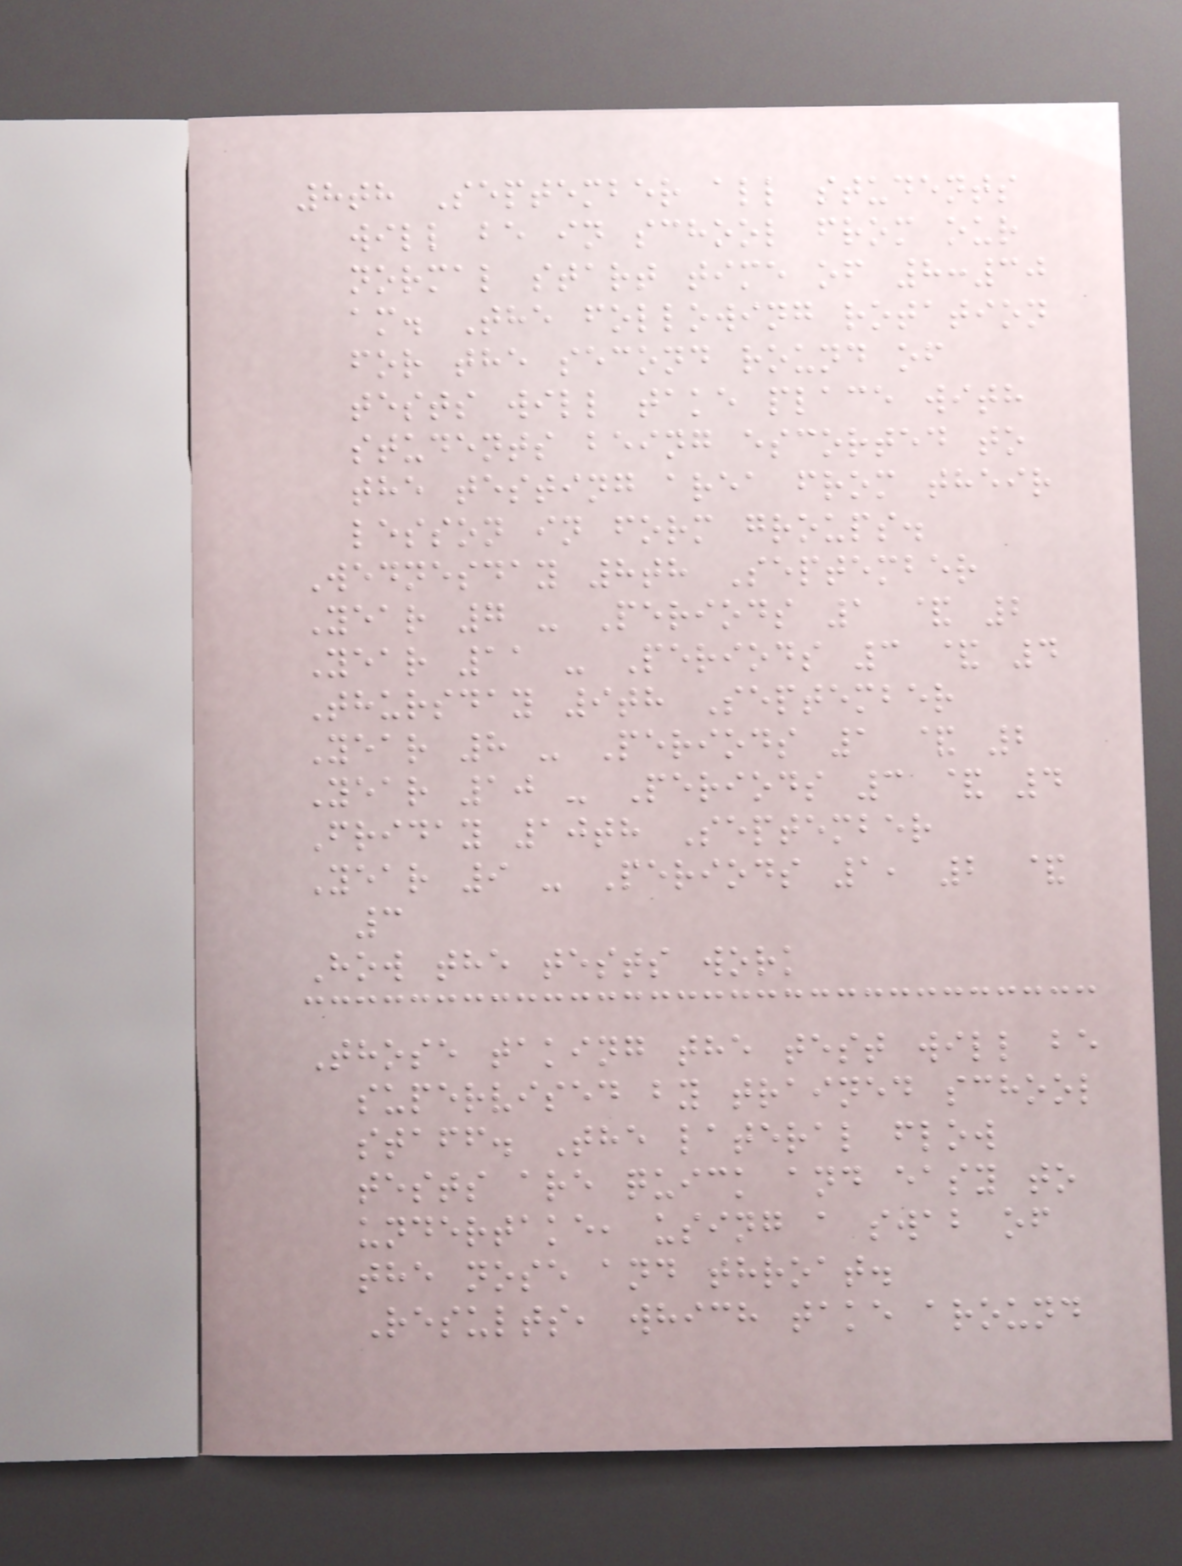8th September all students
will be in school from our
normal start time of 8:30
am. The following rotation
for the second round of
tests will take place with
students being escorted to
the testing area from their
lesson in form groups.
Wednesday 8th September
Year 7 - Periods 1 & 2
Year 11 - Periods 3 & 4
Thursday 9th September
Year 8 - Periods 1 & 2
Year 10 - Periods 3 & 4
Friday 10th September
Year 9 - Periods 1, 2 &
3
How the tests work
Those taking the test will be
supervised by trained school
staff. The lateral flow
tests are quick and easy to
undertake, using a swab of
the nose and throat.
Results, which take around
